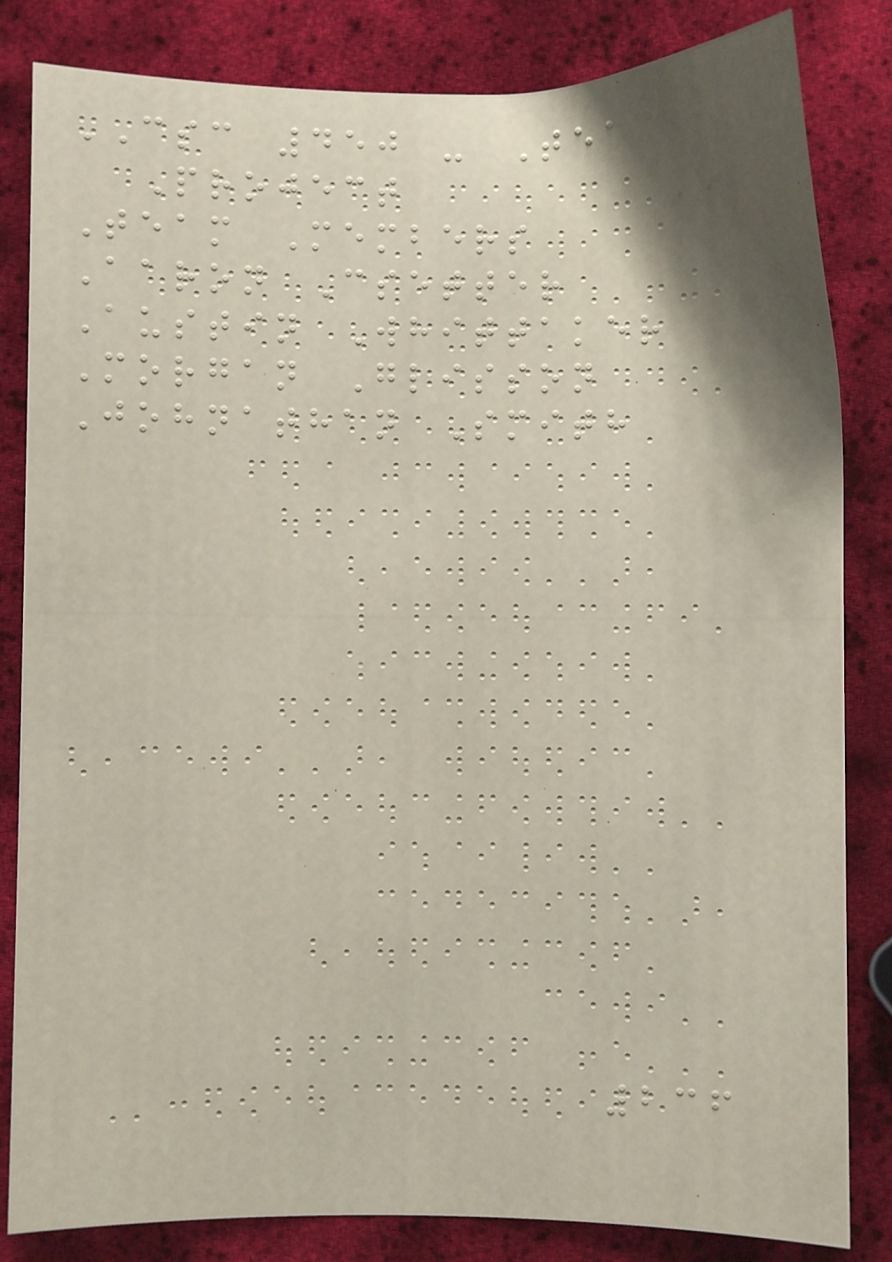CSC 450 - Team
Project
Team Members
Aaron Csetter
Austin Whittaker
Morgan Glisson
Johnathan Smith
236
